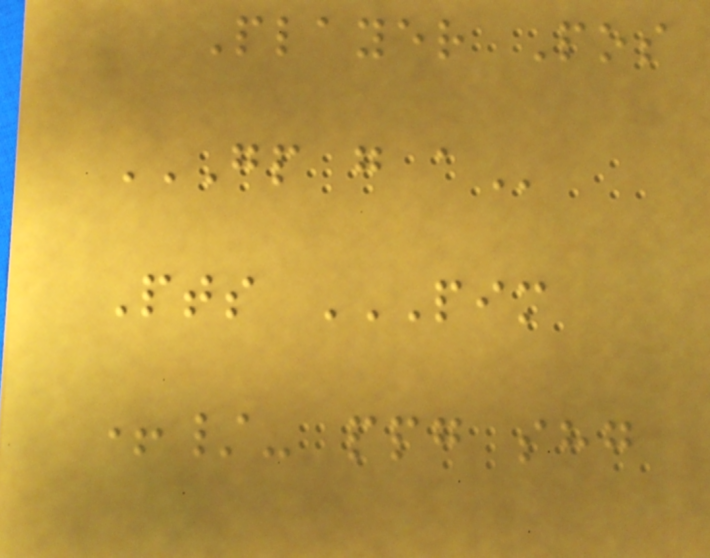Player Pos
GP G A
Pts PIM
+/- PPG SHG
